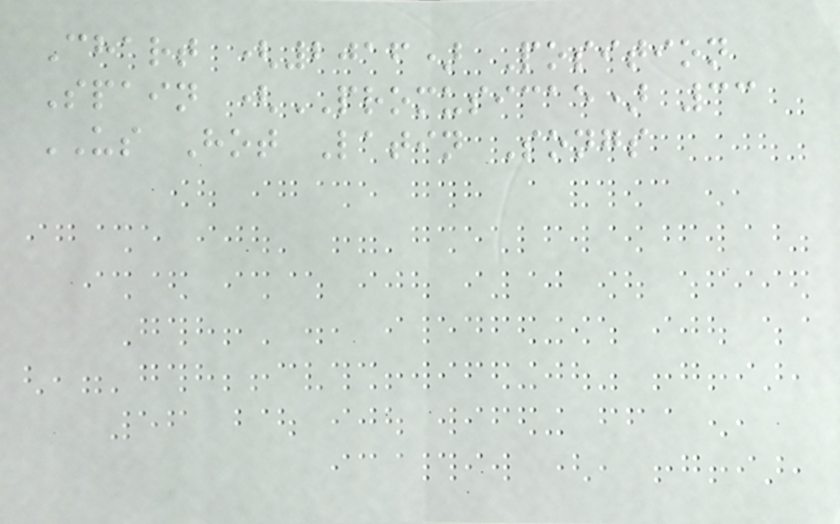Chart (2016) Position
Spain (PROMUSICAE) 33
US Hot Latin Songs
